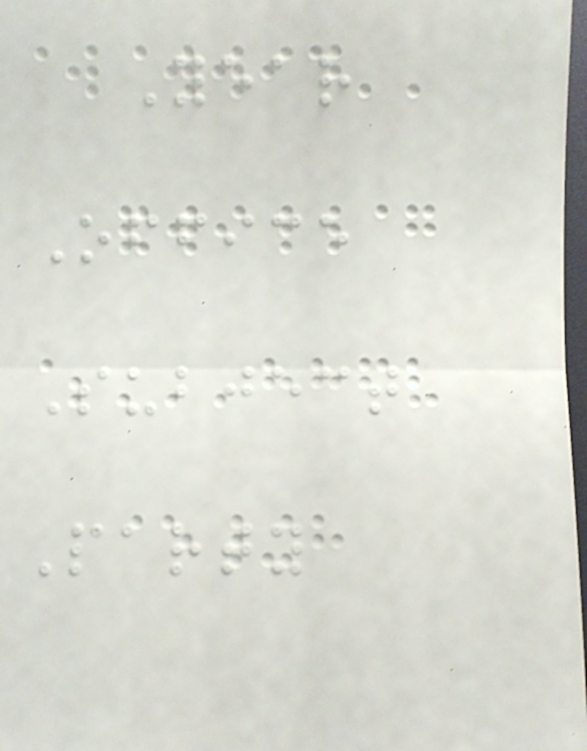Year
Office
Subject
Party
